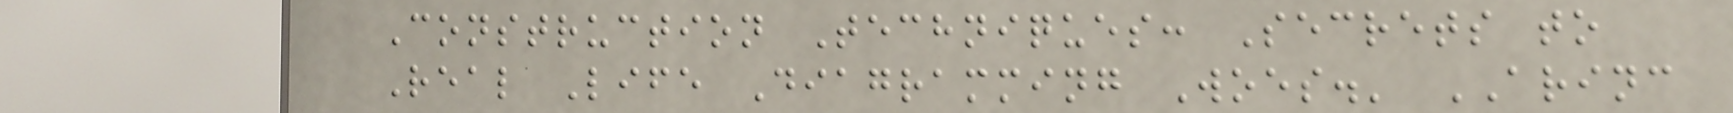Construction Techniques: Secrets to
Real Life Diagramming Woes.' ARINC
